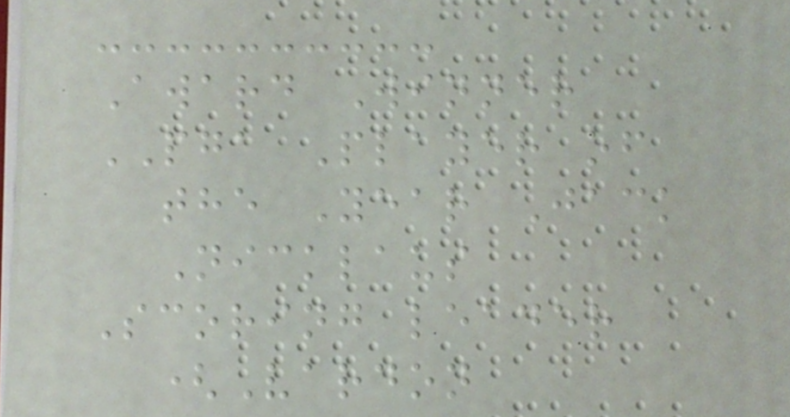Award Winner
PGA Player of
the Year Jack
Nicklaus
Scoring leader
(Vardon
